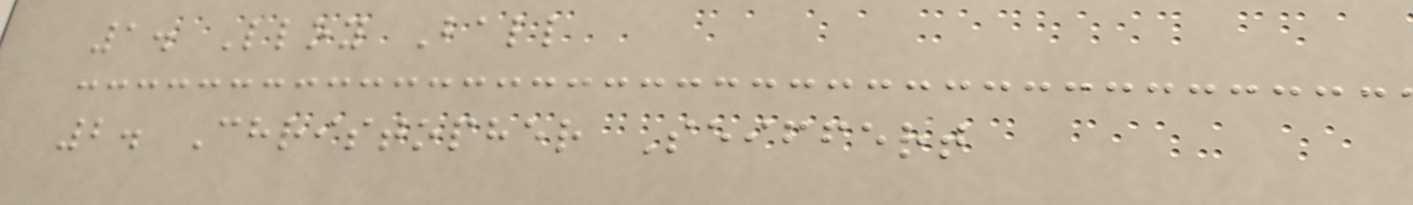1. Lloy Ball
2. Christopher Seiffert
